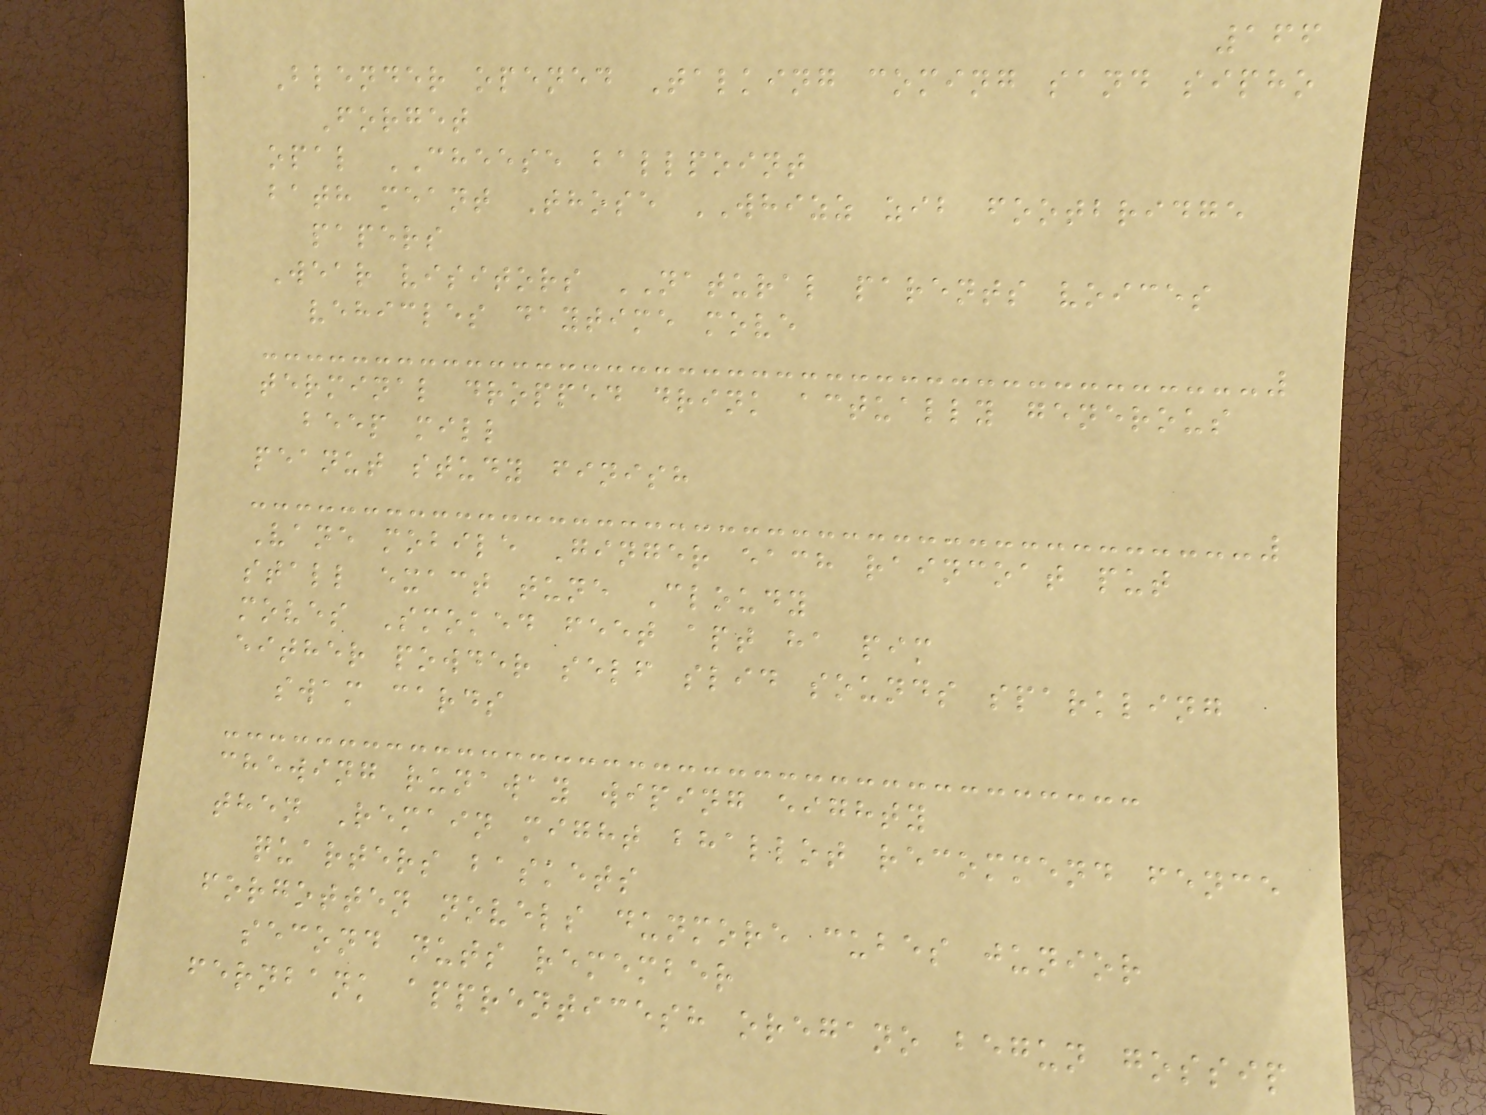166
Blender opened Talking coming sand sipho
Forget
opal CHEESE ballpoint
bath meant Those WHIZZ zib footbridge
papers
Wear visitors NATURAL parents voices
vehicles daytime move
terminal dropped drink actually generous
beep mill
peanut study finish
Vane mobile Ginger each raincoat put
stall exact tune Cloudy
moves Smoked feet apt ha pim
either powder self slid sounds sparkling
swam cards
chewing runaway wiping eighty
then Remain might bhallot recommend fence
quarters baskets
forgotten novels dunmore cubes junior
second nuts remember
fernbank apprenticesh oregano begun gossip
